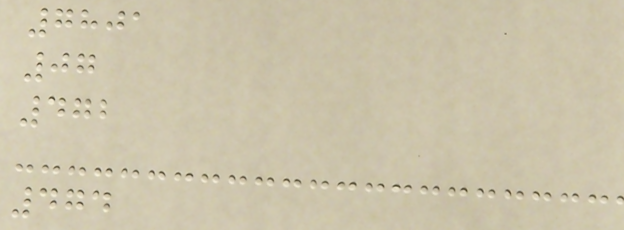7801
07
472
474
